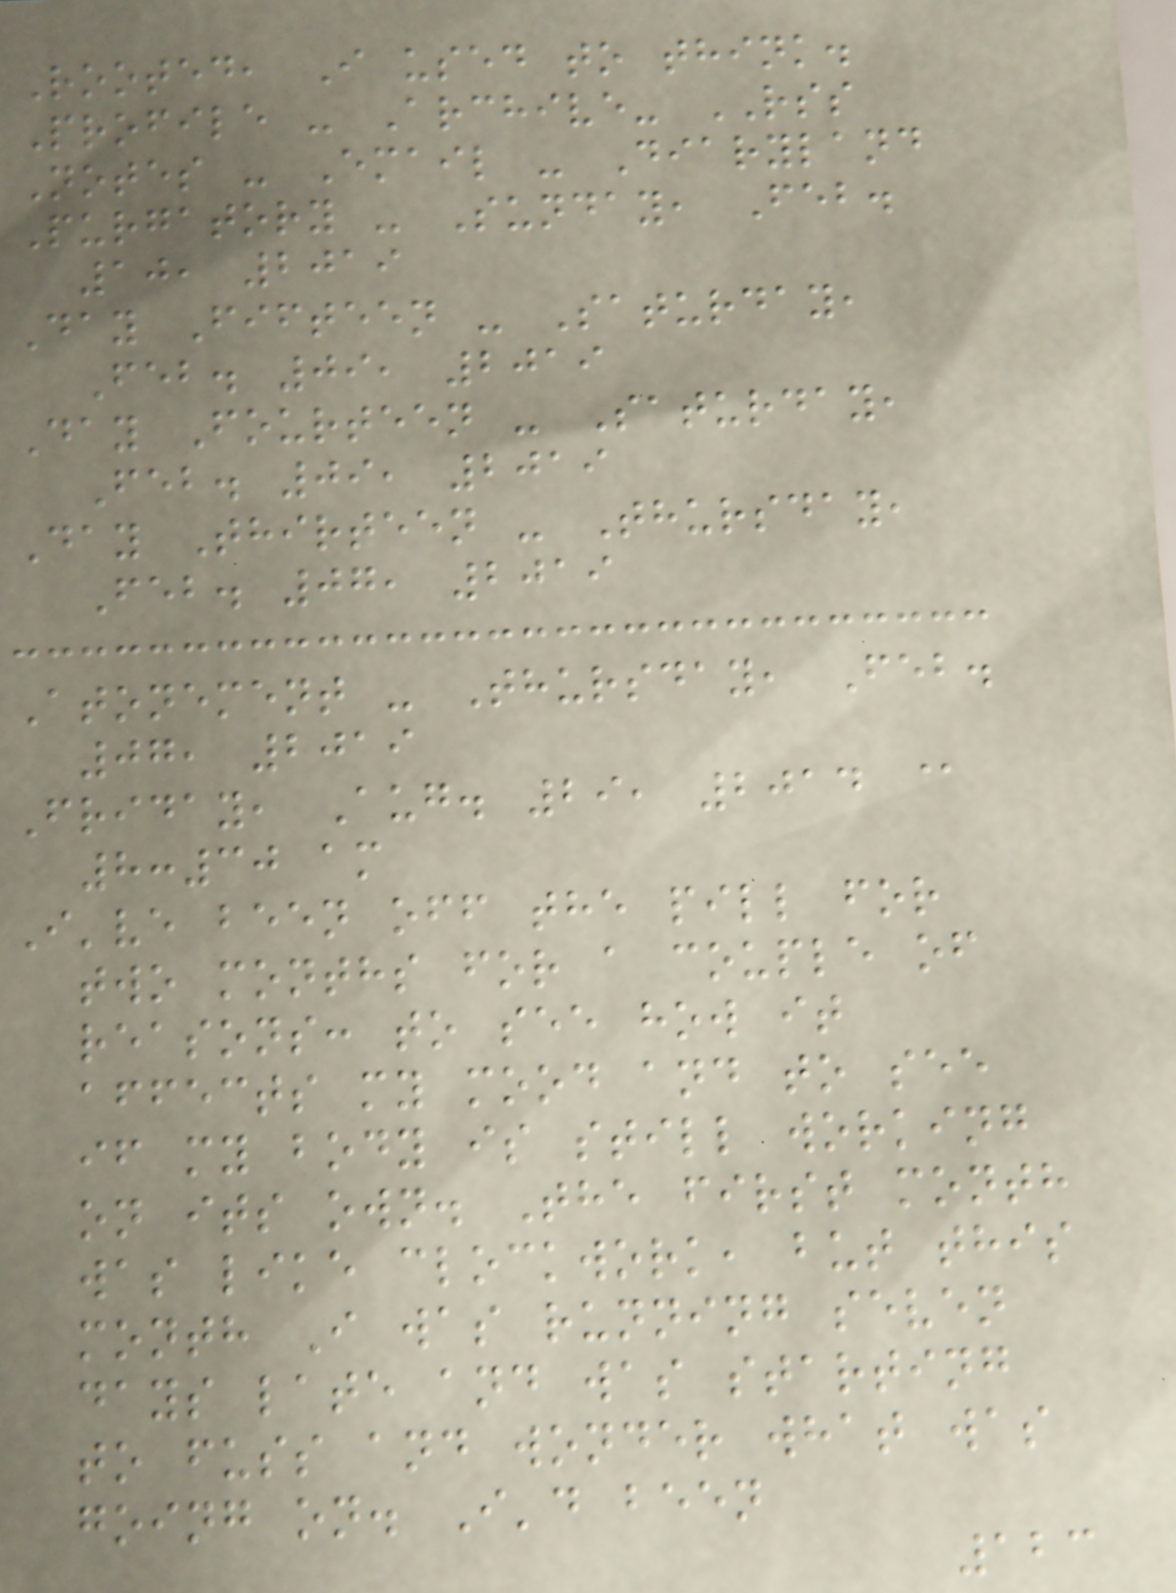Rooted, I used to think.
Profile - Archive- RSS
Notes - Email - Diaryland
Purgatory - Sunday, Feb.
10, 2019
Day Fifteen - Saturday,
Feb. 09, 2019
Day Fourteen - Saturday,
Feb. 09, 2019
Day Thirteen - Thursday,
Feb. 07, 2019
Atonement - Thursday, Feb.
07, 2019
Friday, Aug. 29, 2014 @
8:30 am
I've been off the pill for
two months for a couple of
reasons: to see how it
affects my mood and to see
if my body is still working
on its own. The first month
was like clockwork, but this
month I was running seven
days late and was starting
to fuss and wonder what was
going on. I'd been
123
